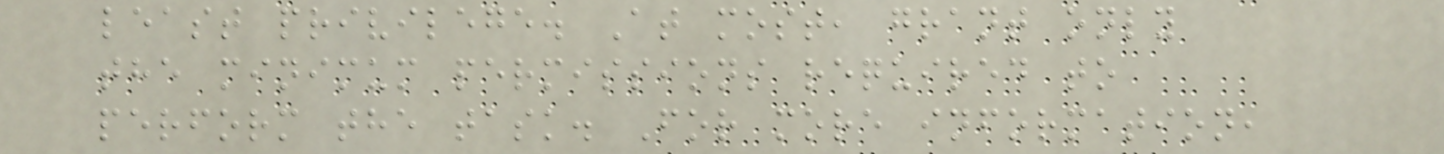least privilege. At most, grant only
the minimum permissions required to
perform the task. For more information,
